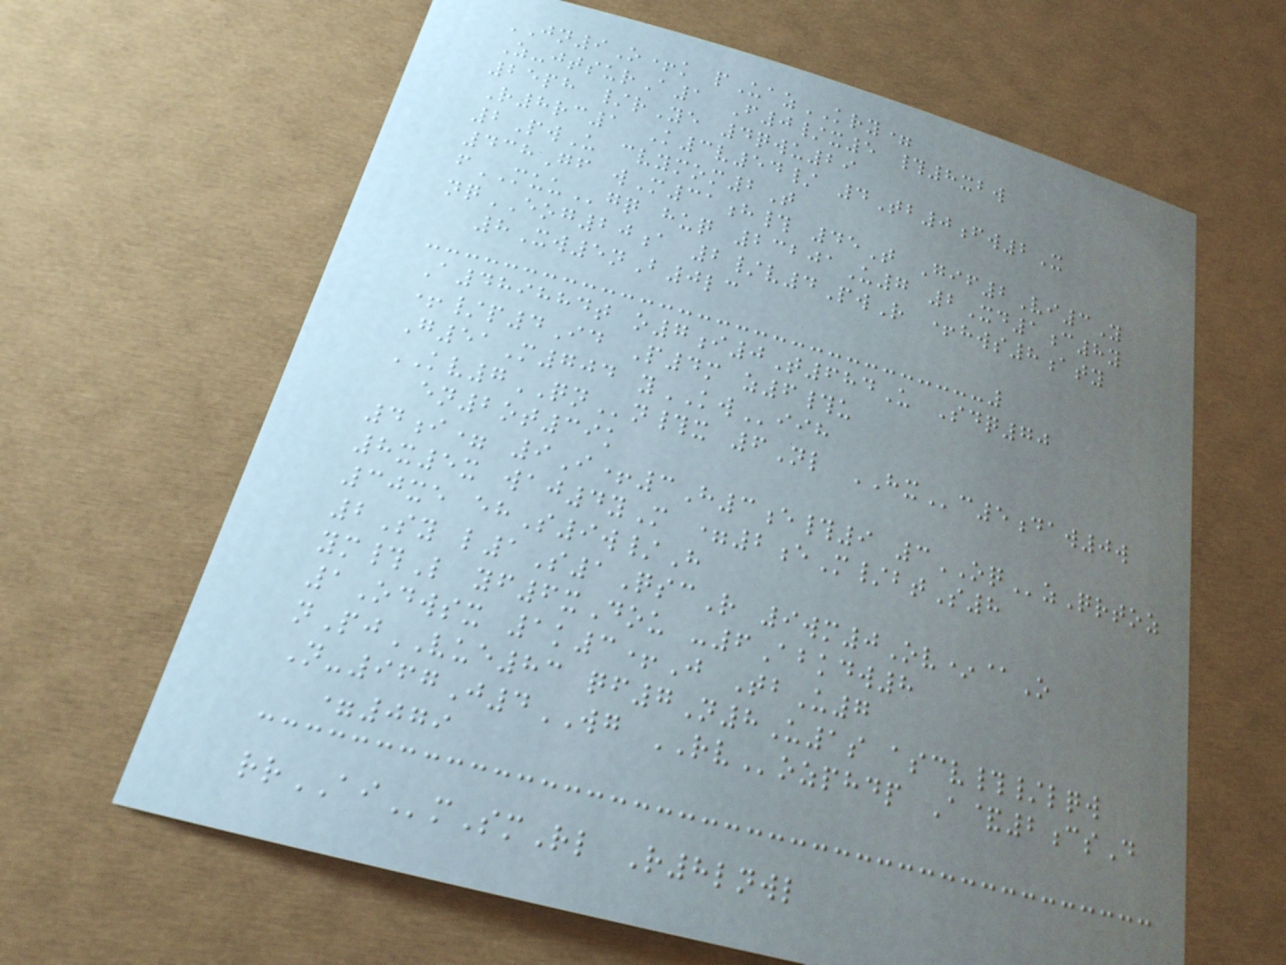JN9O+k pUazKRY=
Z-jtsurA1 F0/x5 #8xbw
25ph /rYe 4qwu29
R8rc1 K3v54/ 4Tb0fw2X
2PwU cvymom2T
438Gf wM31h# 45T Gif2Vi3Y
fMUUgq huq 23201U7 2Xd1c8y
nqEOG20a 2/v4PwR +hws8aty
8Xw5nB0lc
A489884t o7i0T684U Sdq70
+/p4Id P4m z6#u
G51M704 yKWiih
KV7QNn#x 6Nl HXc5daw0w
en2ot39k
4i= 9I+3H3e#9 3OQzQrtoz
8x5x waj4yM =2eM/btS8
30xe ehS9w/H
2Sy l1S1QscR 9wm0Ov*@O
ym#L yf6xDou -6Abkdw8
1Odwsx 1k3+J TbU7
nPjVUE83 qf7N8U1s ascv#/lqw
N-967J4WG RVozphdp A&2csD
=079
rrAImSmRl R8lnwl
